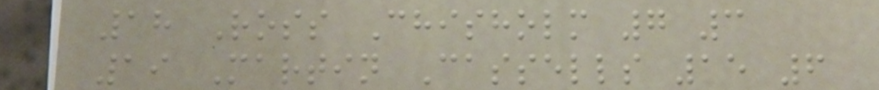18 Ross Chisholm 7 3
19 Martin Cassells 15 6
